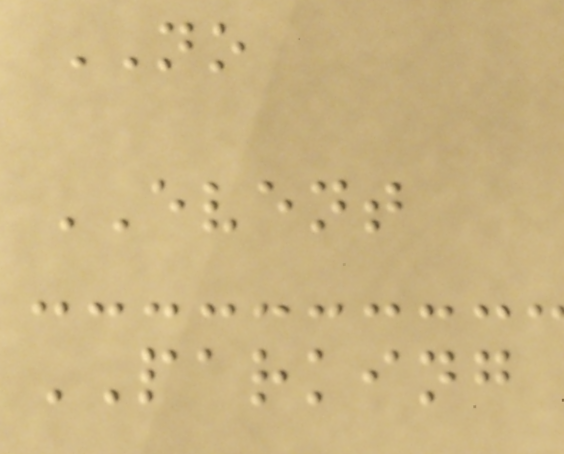NO
EVENT
PARKING
